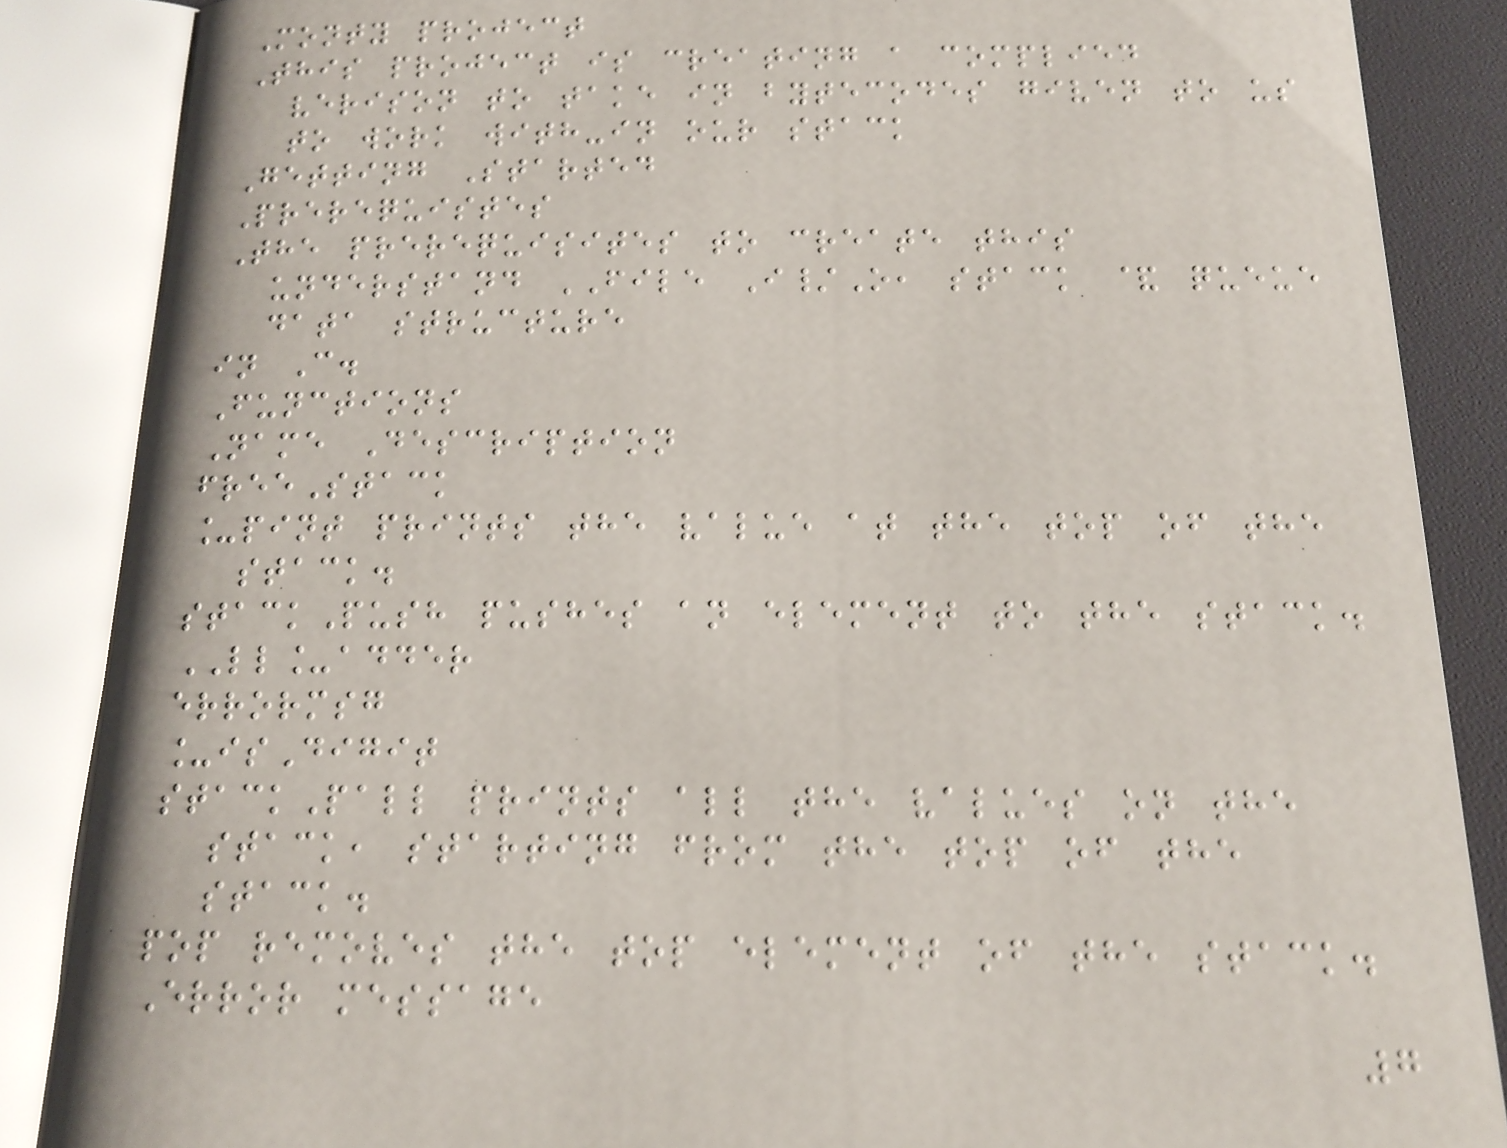Monty project
This project is creating a complied
verison to take in bytecodes given to us
to work with-in our stack
Getting Started
Prerequistes
The prerequisites to create this
understand FILE I/O, stack & queue
data structure
in C.
Functions
Name Description
freeStack
_pint prints the value at the top of the
stack.
stackPush pushes an element to the stack.
LL_adder
errormsg
_isDigit
stackPall prints all the values on the
stack, starting from the top of the
stack.
pop removes the top element of the stack.
Error message
7
